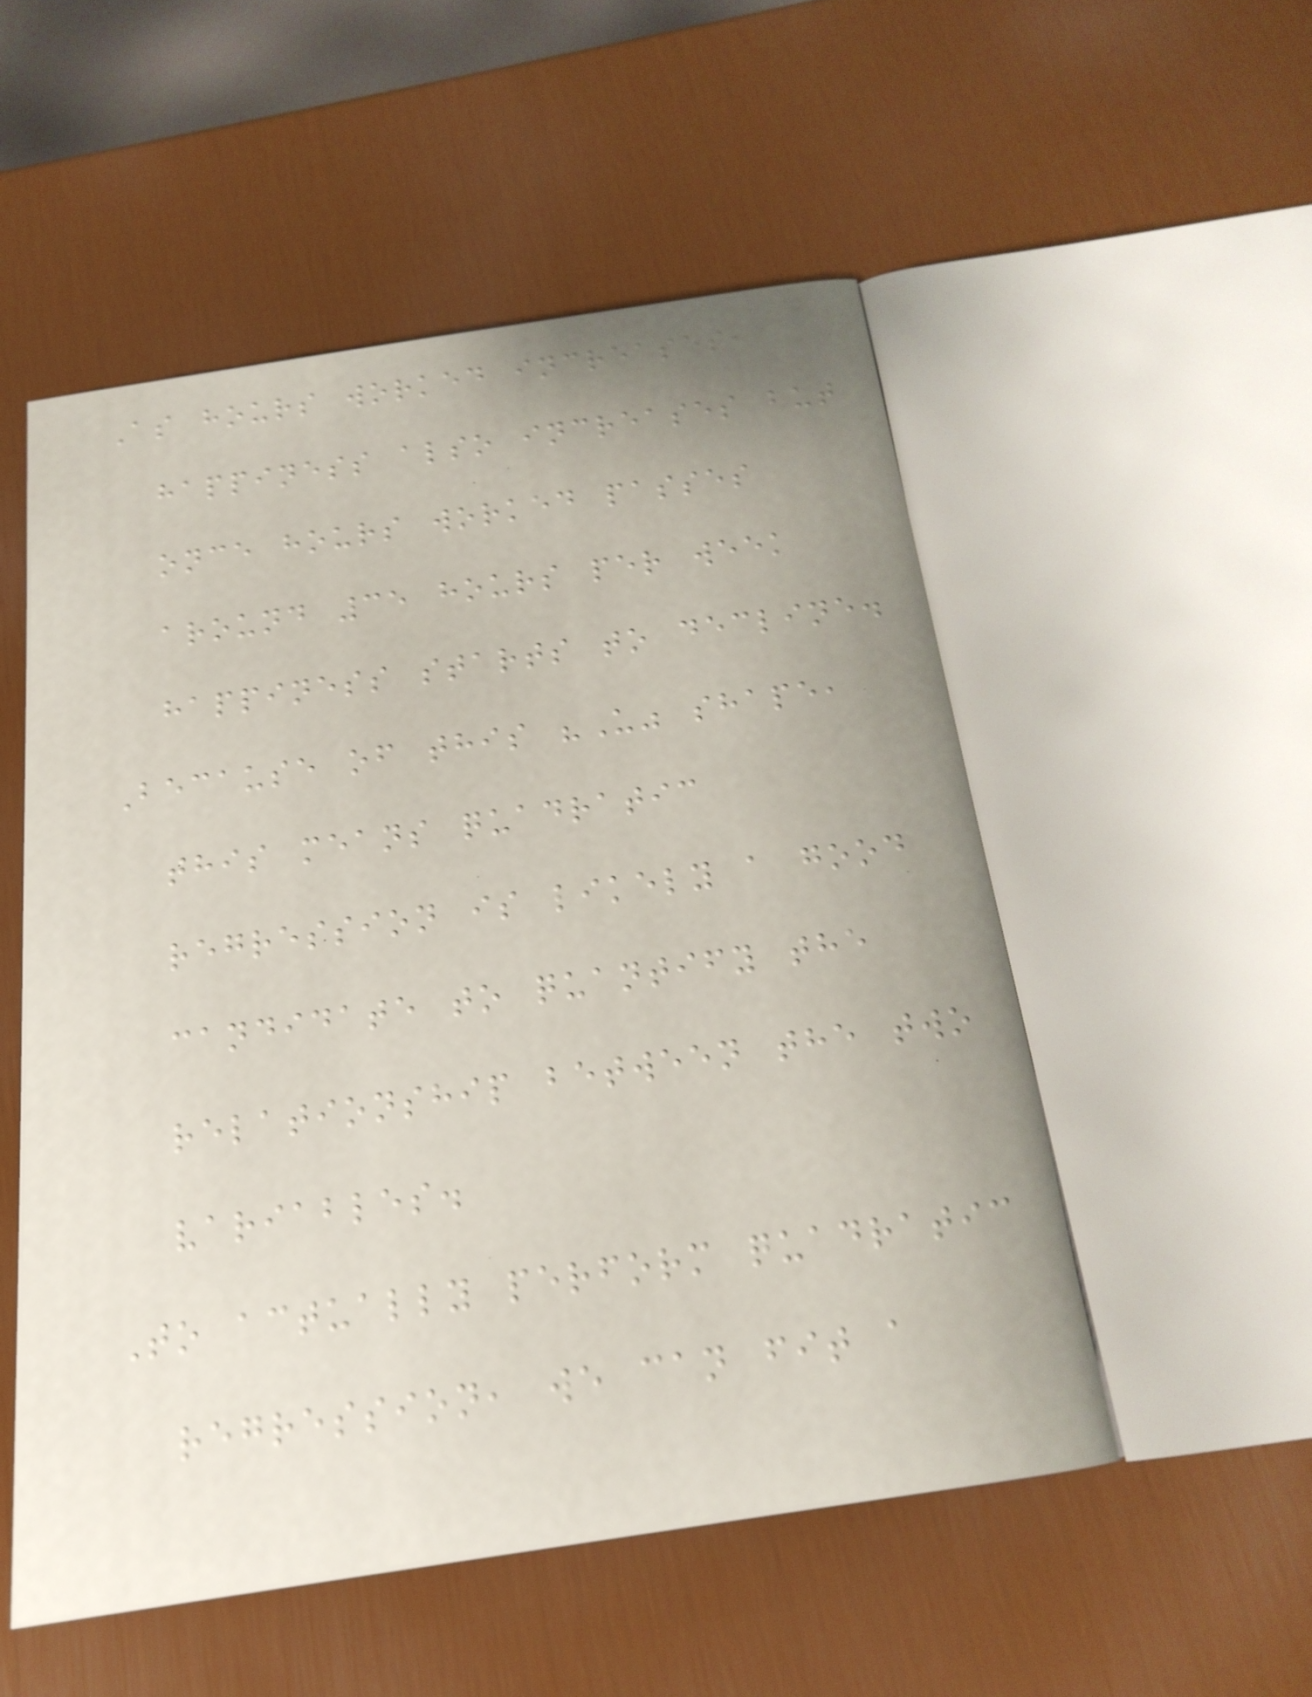As hours worked increases,
happiness also increases but
once hours worked passes
around 35 hours per week
happiness starts to decline.
Because of this "U" shape,
this means quadratic
regression is likely a good
candidate to quantify the
relationship between the two
variables.
To actually perform quadratic
regression, we can fit a
